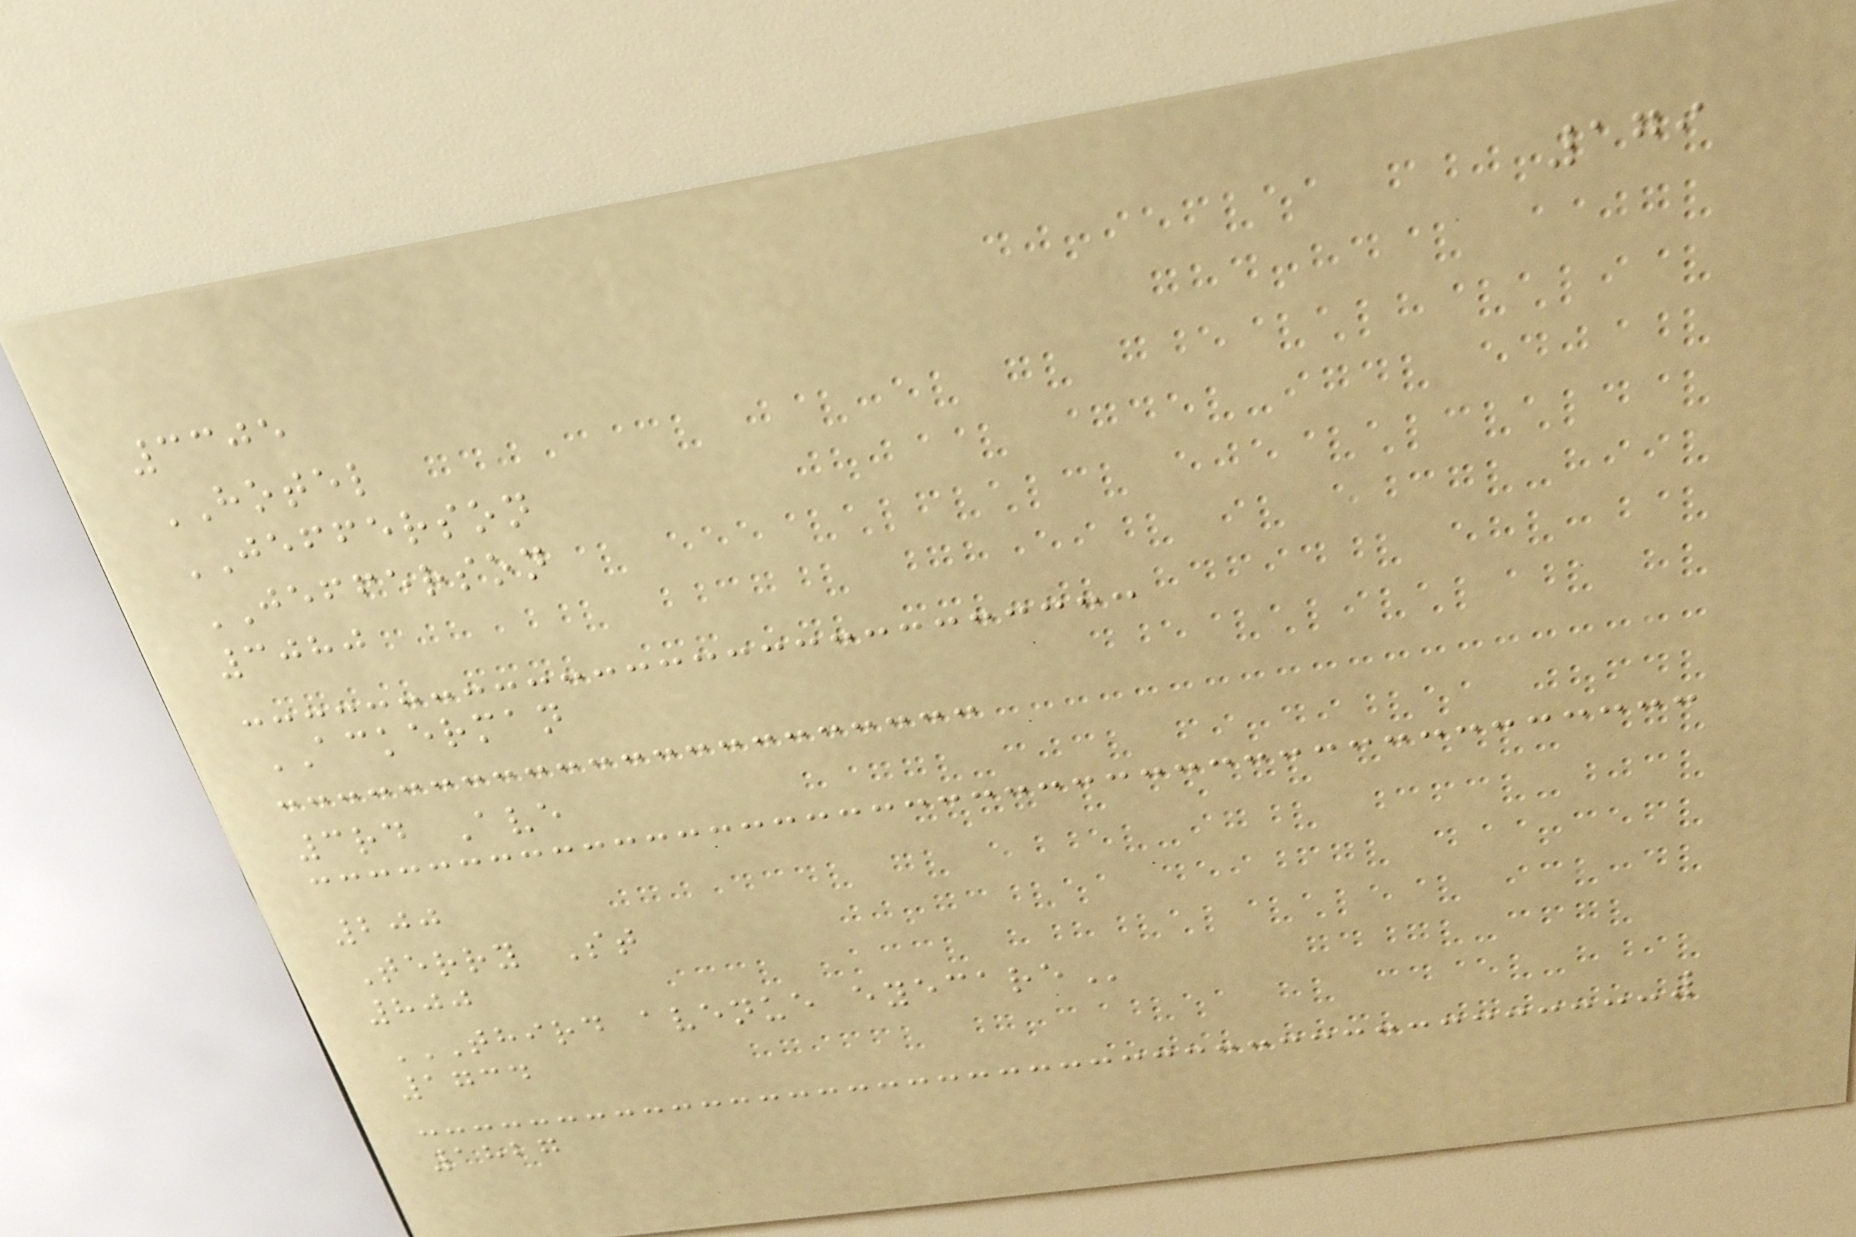179
3305
HOTEL
JEFFERSON
JEFFERSON
3080
ACKERMAN
3rd Ave
200
Terry St
800
THIRD AVENUE EYECARE
1734
1827
